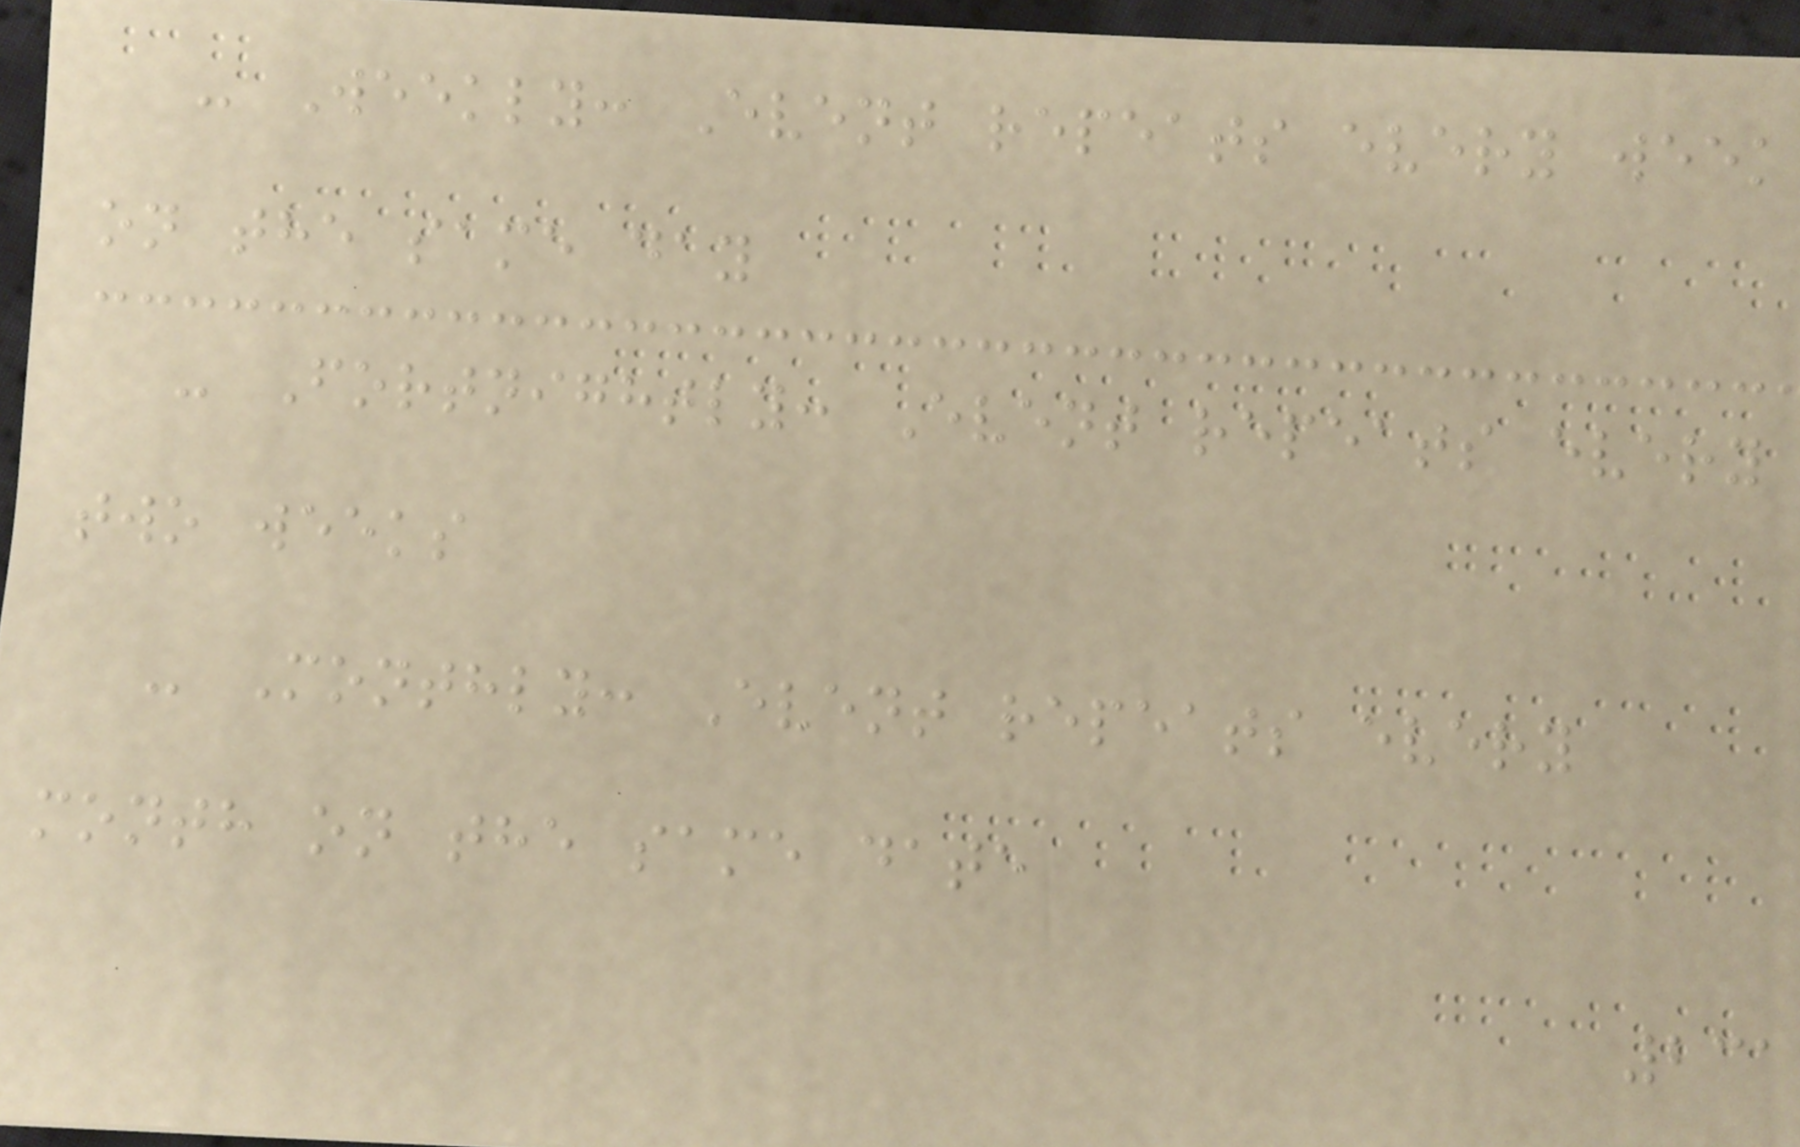- Weekly: Event repeats every week
on the same day
- Fortnightly: Event repeats every
two weeks
- Monthly: Event repeats every
month on the same date
231
